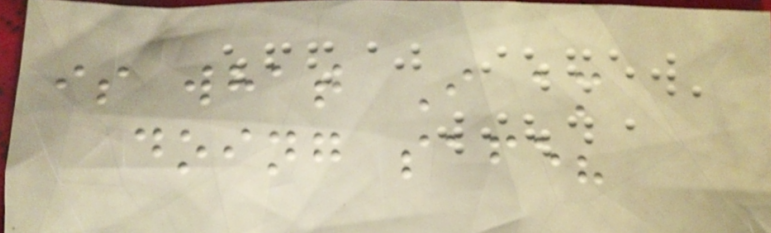is what I am
doing safe?
